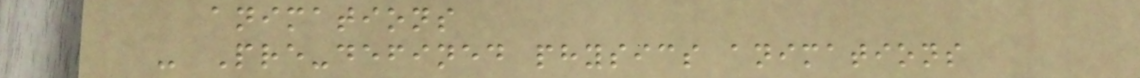animations
- Pre-defined physics animations
